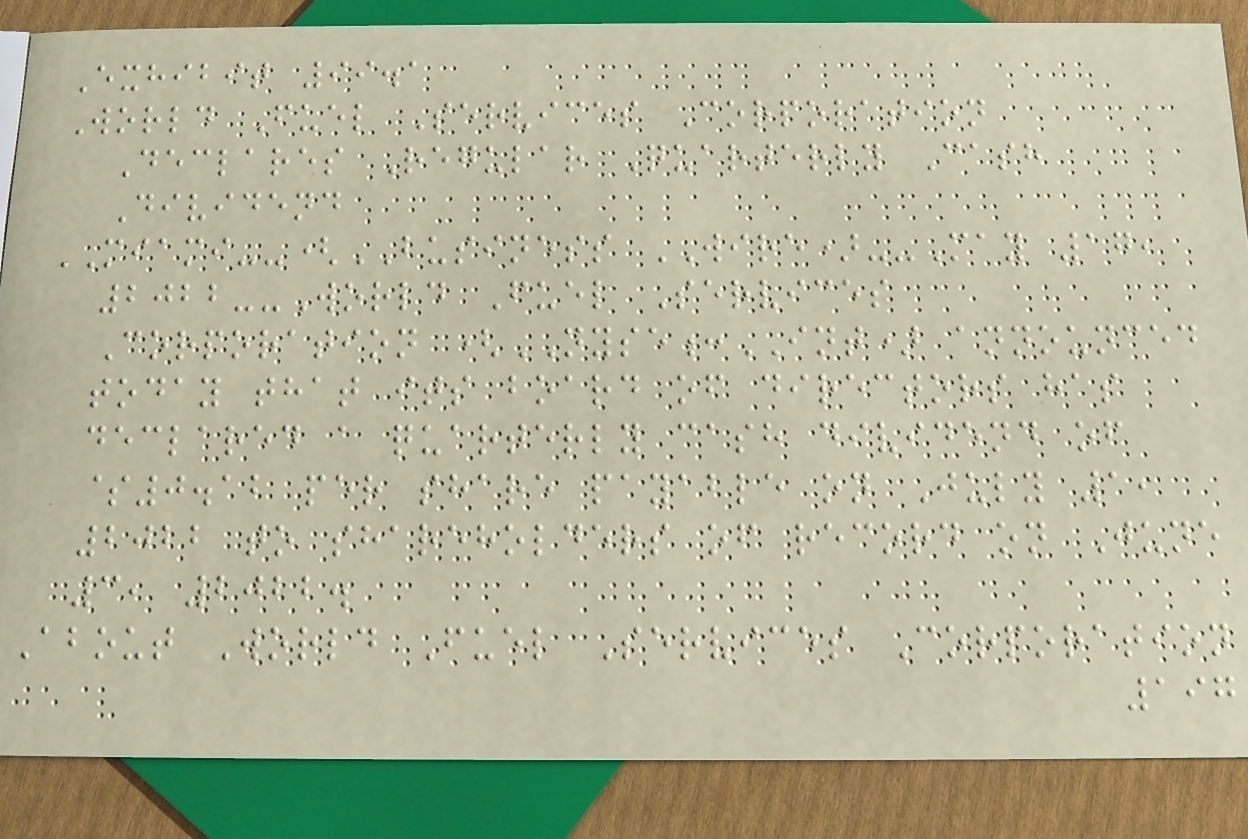Exhibit 99.1
World Fuel Services Corporation
Declares Regular Quarterly Cash
Dividend
MIAMI--(BUSINESS WIRE)--May 17,
2022--World Fuel Services
Corporation (NYSE:INT) announced
today that its board of directors has
declared a quarterly cash dividend of
$0.12 per share payable on July 1,
2022 to shareholders of record on June
3, 2022.
About World Fuel Services Corporation
197
